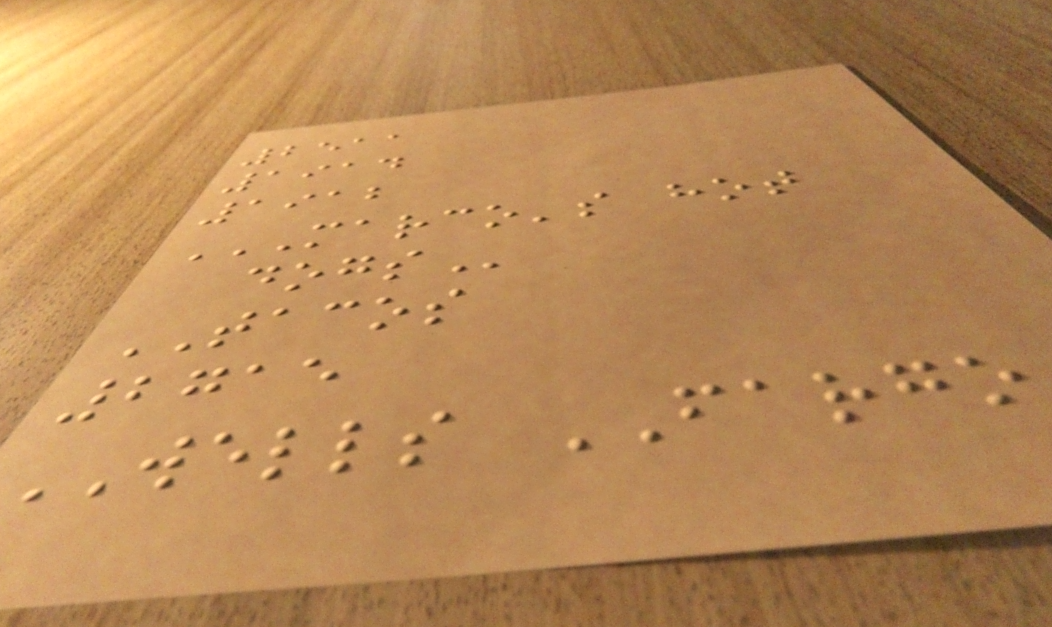2511
1914
1912
MARCO'S HOT
DOGS
TACOS
2715
WELLS FARGO
